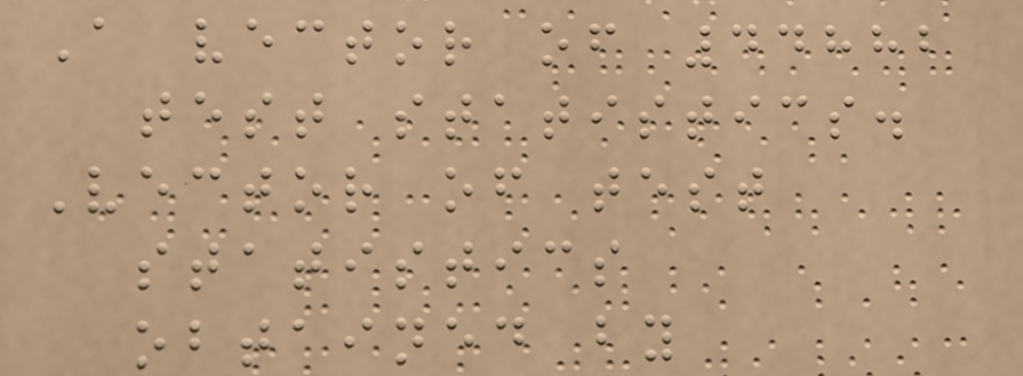A vector of 44882
test statistics.
Vector of test
statistics
obtained by
